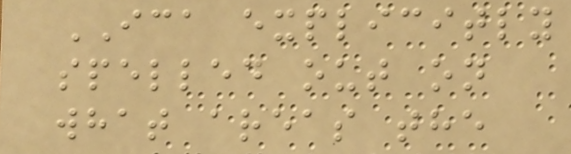ICA explicitly
spelled out on
what areas the
